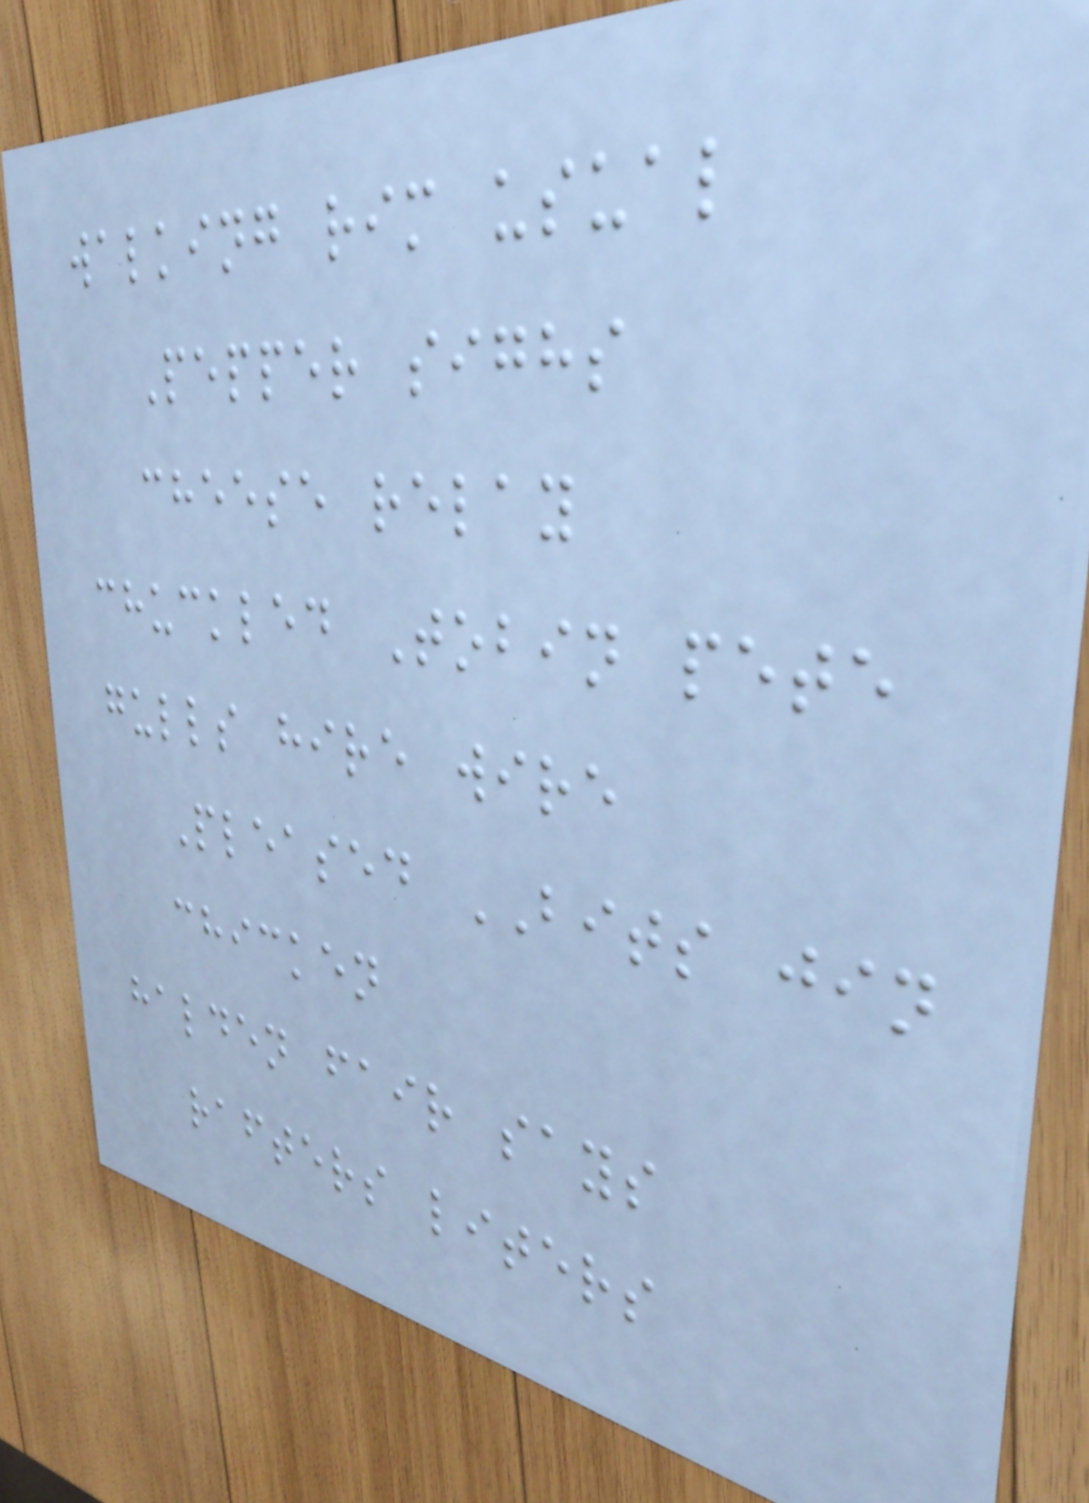walking rim usual
Pepper sighs
cheese relay
chuckled Tobin pete
gulls hire wire
Pleased BITS jin
chicken
halden fair says
rafters liters
